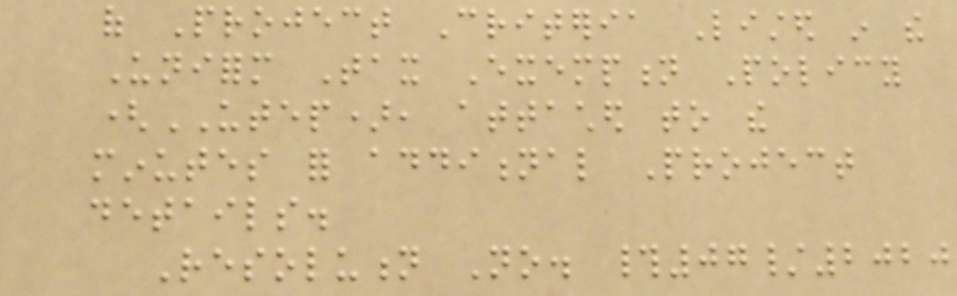of Project Criteria Listed in the
Uniform Tax Exemption Policy
(UTEP), attached to the
minutes for additional Project
details.
Resolution No. #07/2020
